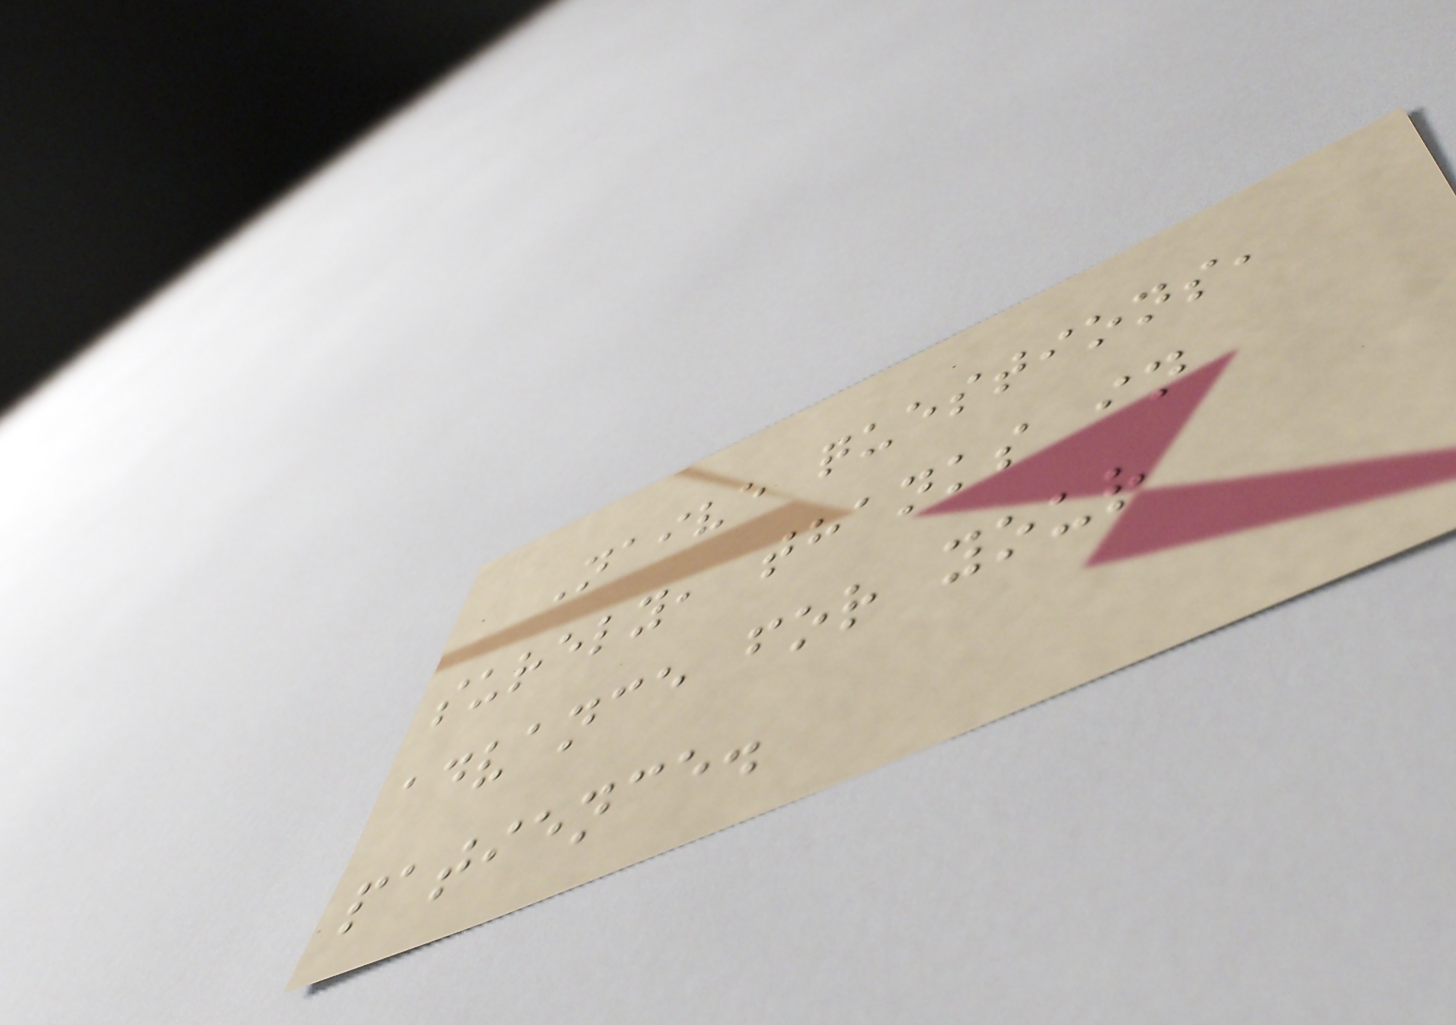Naive questions,
surely, thanks in
advance for your
patience.
